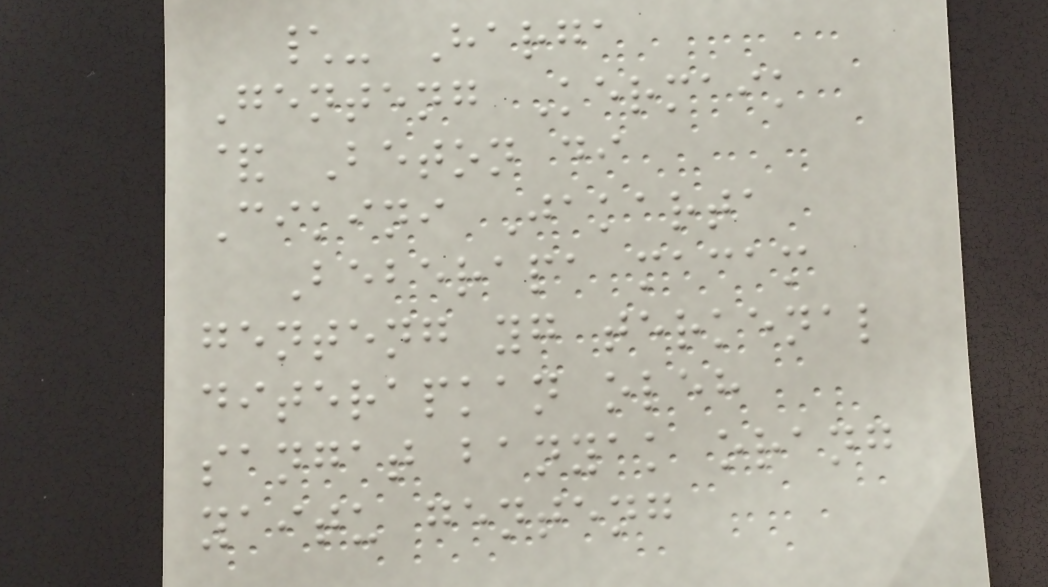\- Harga
Genteng Kermaik
& Beton di
Cikini Jakarta
Beberapa macam
genteng yg terkenal
diterapkan oleh
sangat banyak orang
yaitu genteng
